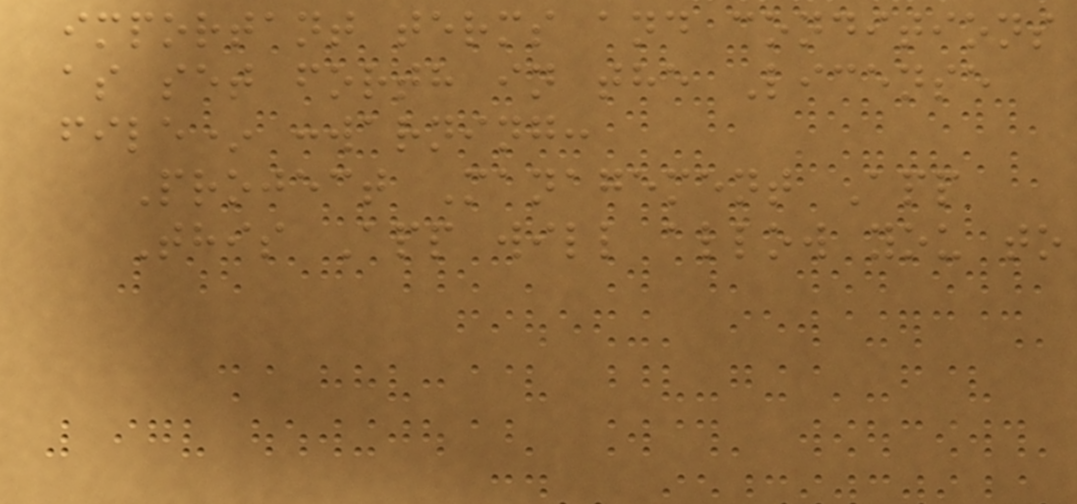important terms and conditions
as set forth in the License
file* :warning:
Project Management App
This App will allow you to
